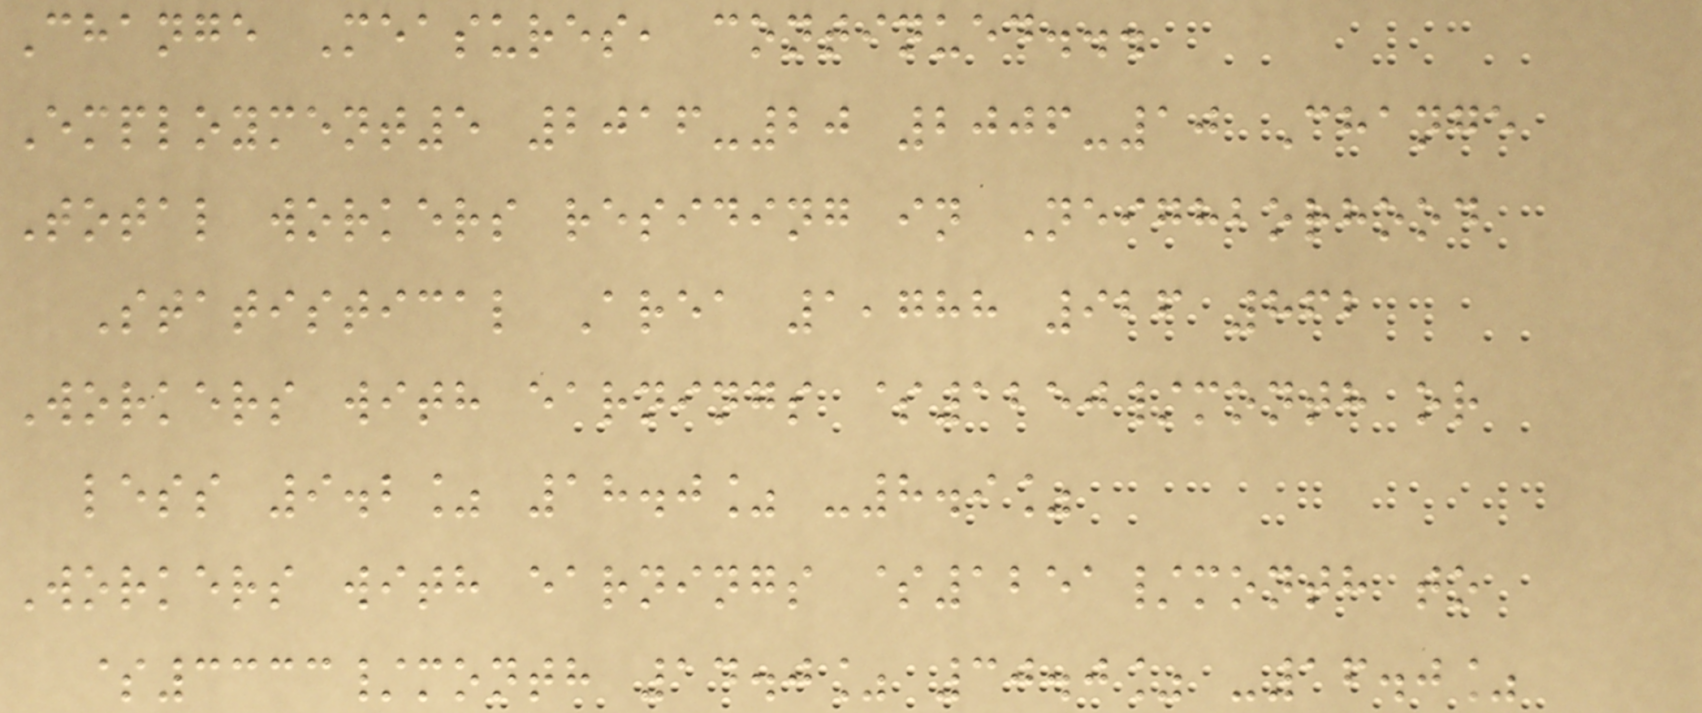Change Measures, continued...
Employment5 2016-20 2006-10 Change
Total workers residing in Neighborhood
Statistical Area 1,788 926 862
Workers with earnings $1250/month or
less 9.2% 18.0% -8.9%
Workers with earnings $1251/month to
$3333/month 14.0% 30.0% -16.0%
